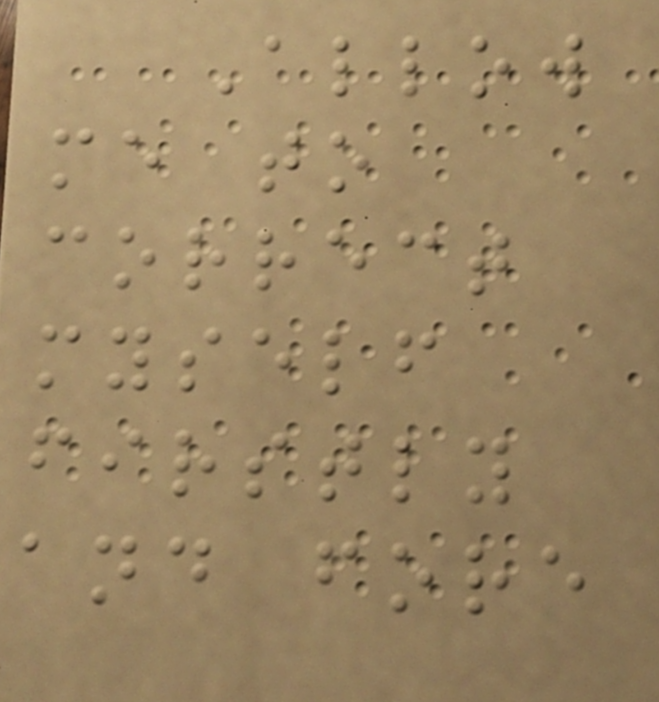Allow
me to
correct
myself
firstly
and fore
